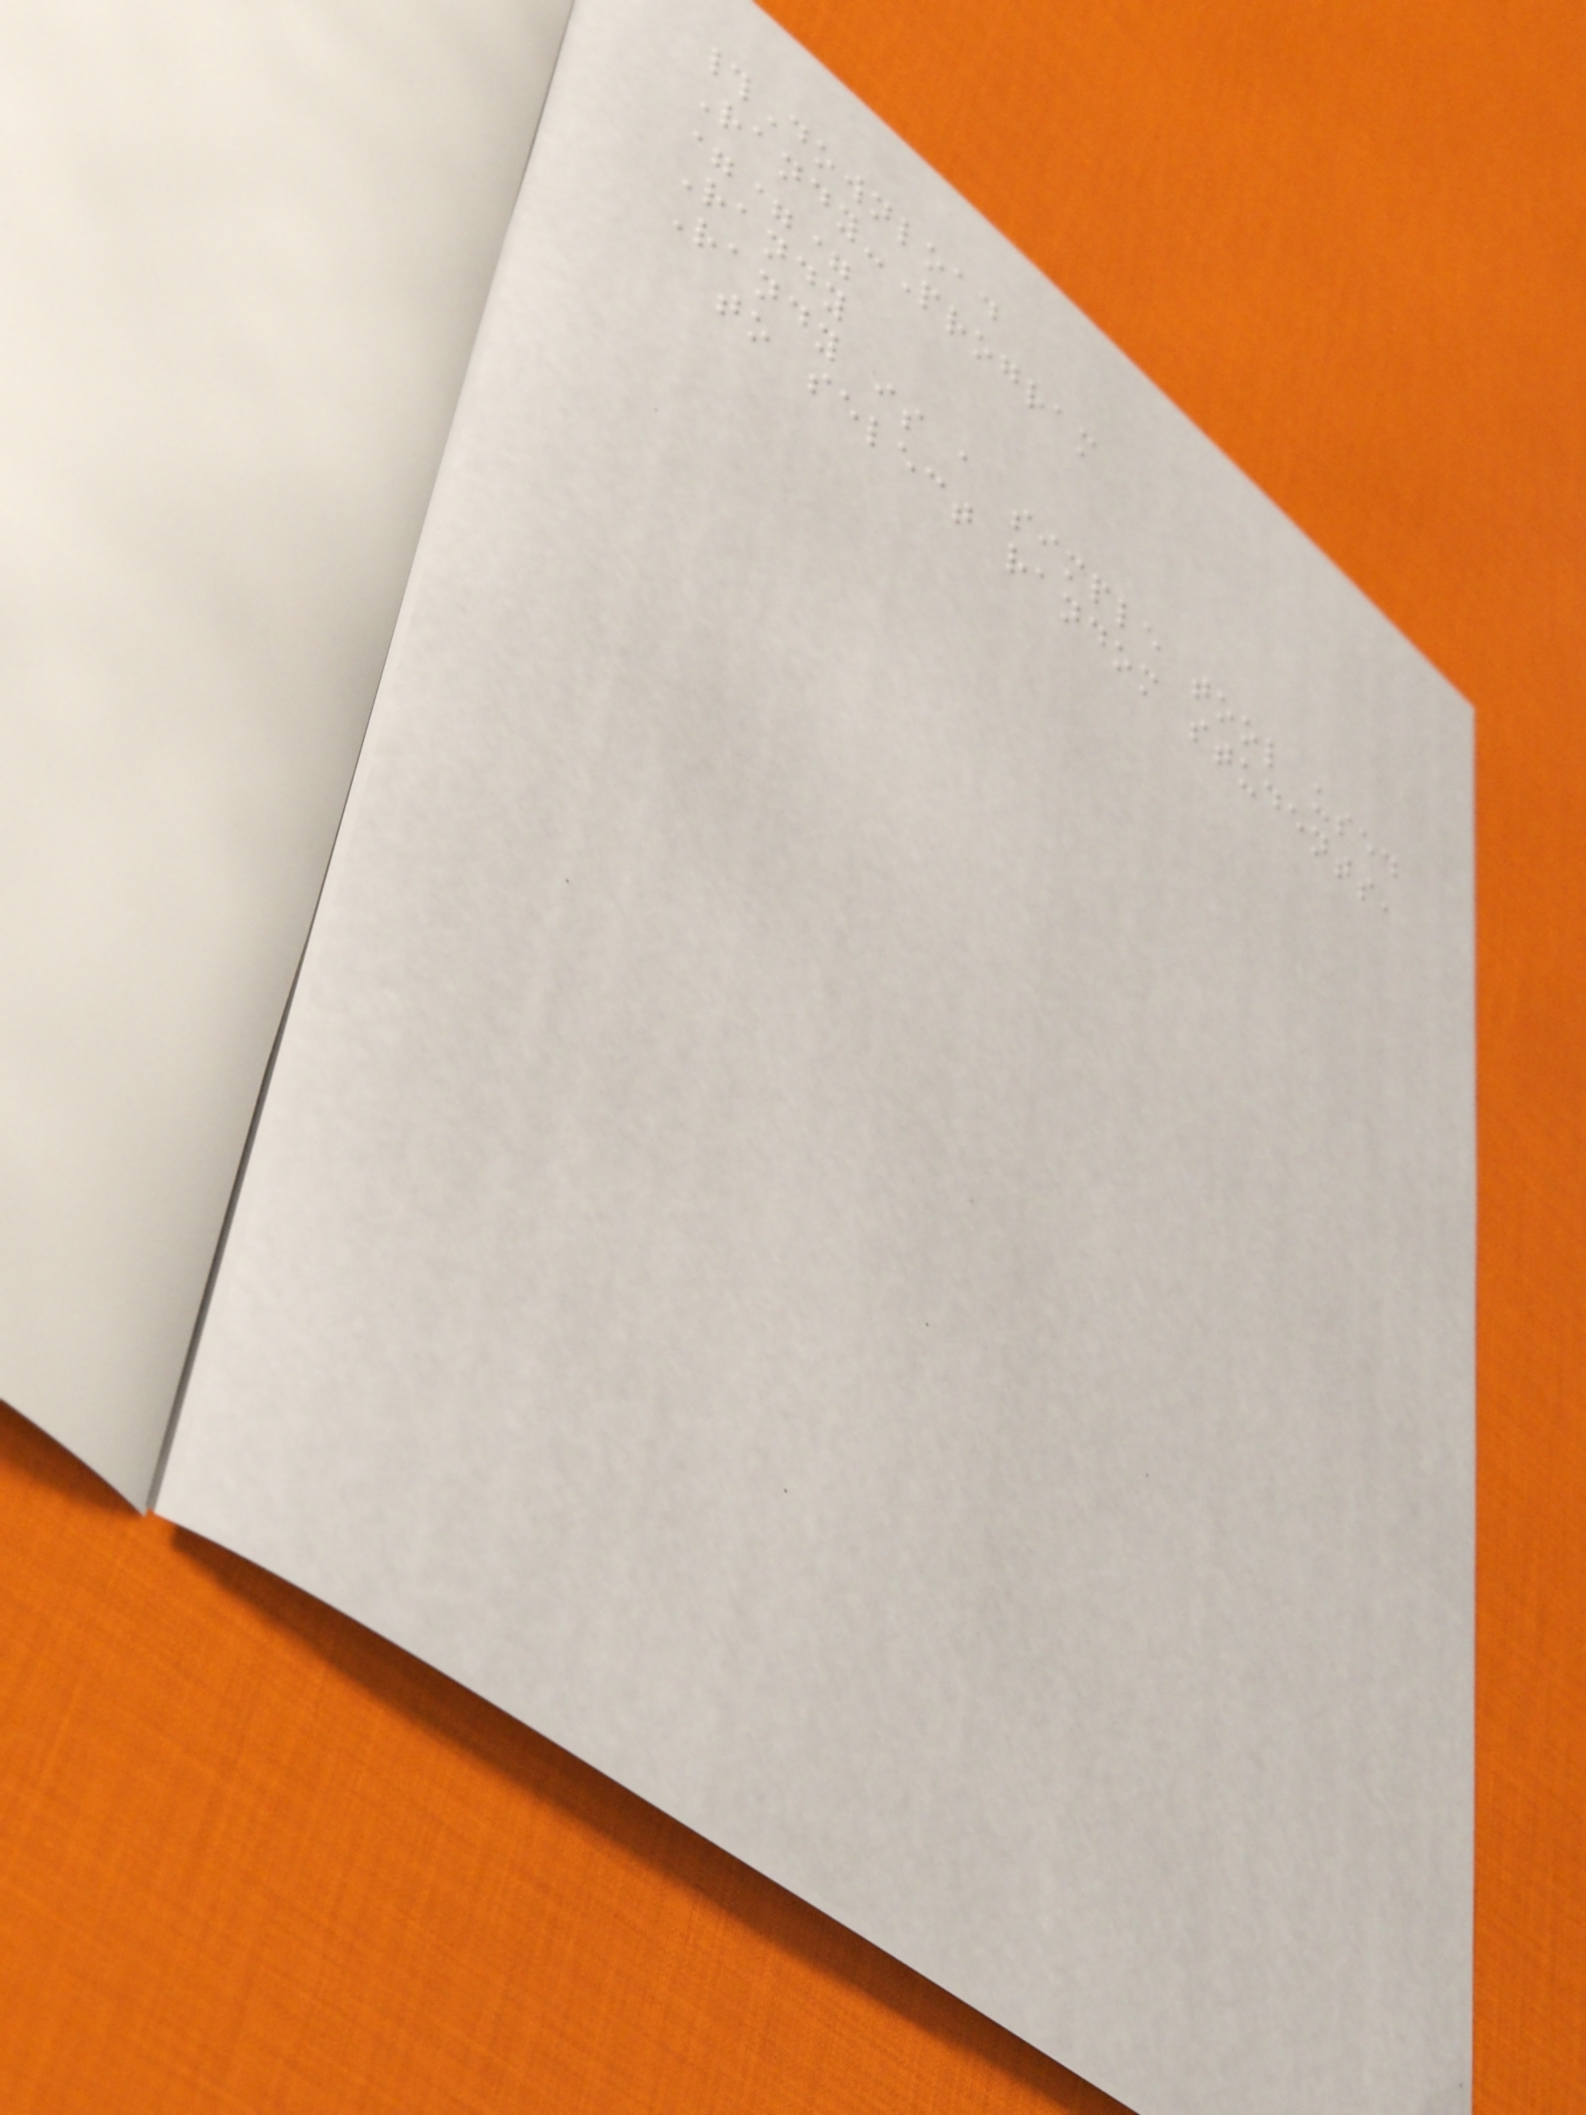#Download
Randy-Program
===
Randy
Randy is a simple tool used
to select random students,
